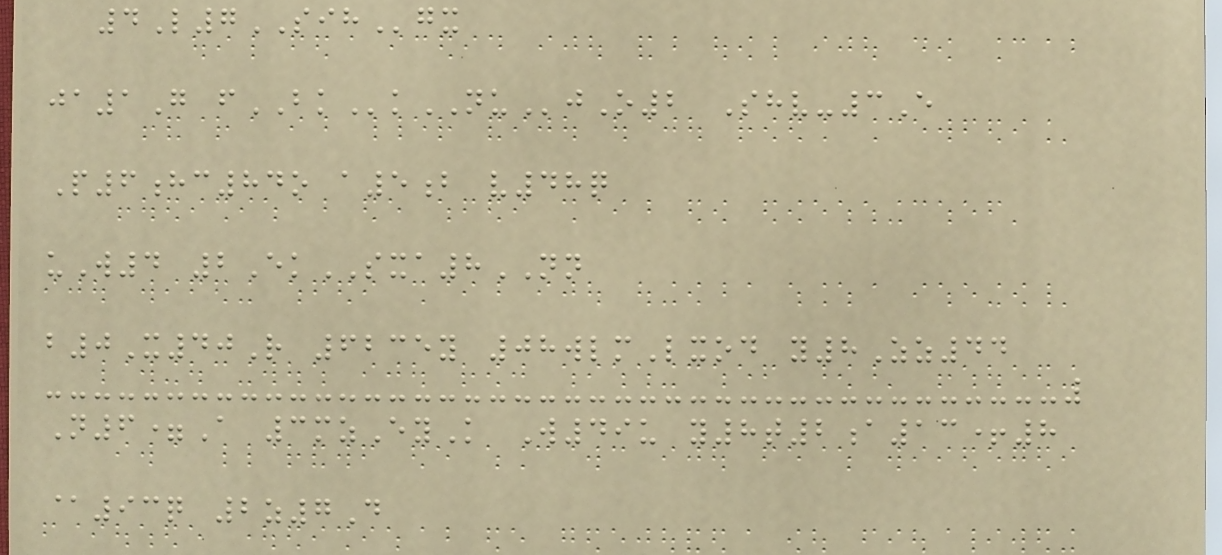4L7SIHgx
ja1G fBKkNUjO2 Shv-3E
P6hc84o a5b v48q
uW4 2EkSXA8NN
b0X40R 6235y 08wlmLxod y8Zz44
N6=A 3mzEyK W49u y8t2a13+8
@93q 2z7D
